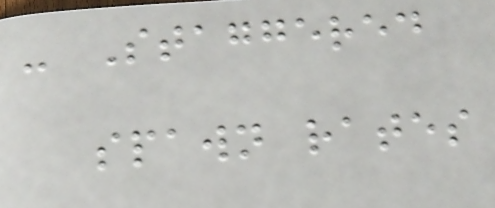- Staggered
spawn rates
